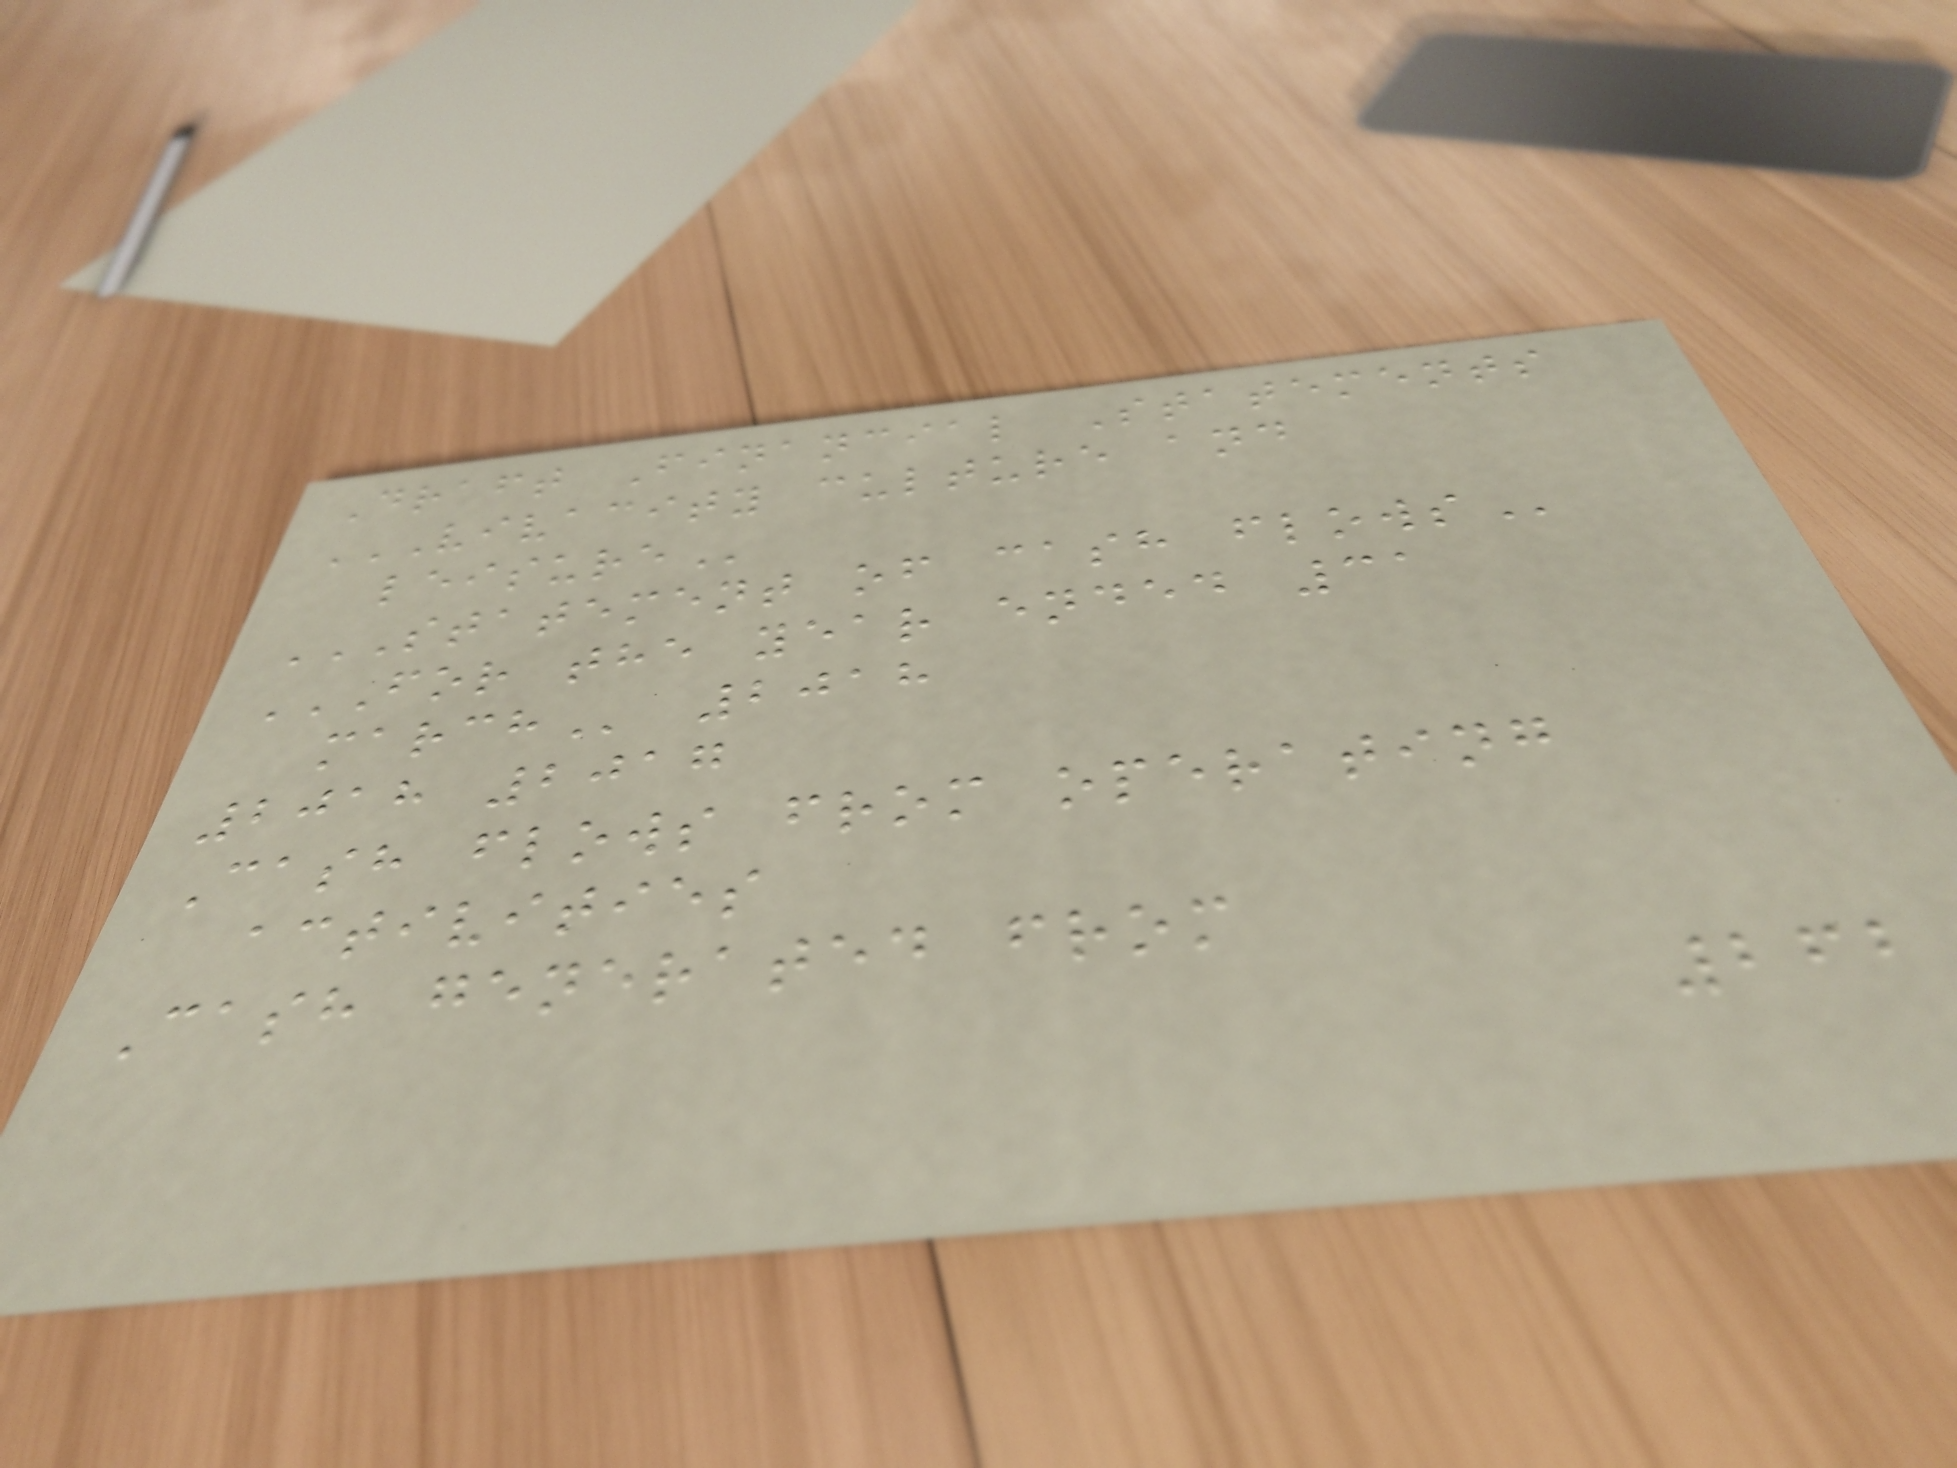Draft Financial Statements
VIVACITY CULTURE AND
LEISURE
STATEMENT OF CASH FLOWS
FOR THE YEAR ENDED 31
MARCH 2018
2018 2017
Cash flows from operating
activities
Cash generated from
262
